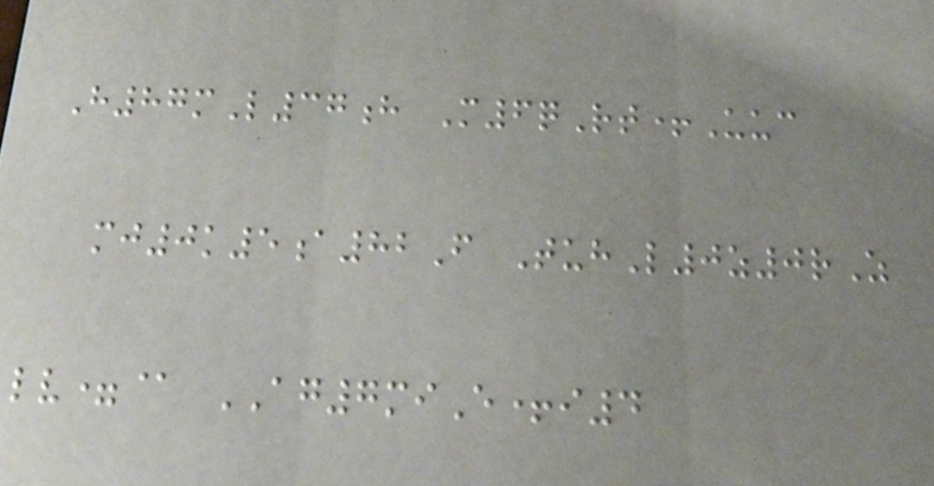H87mL37h M6qRt+Uuc
mj0k5a82F TuhL0z0rZ
lv=@ AG7miE+i4
